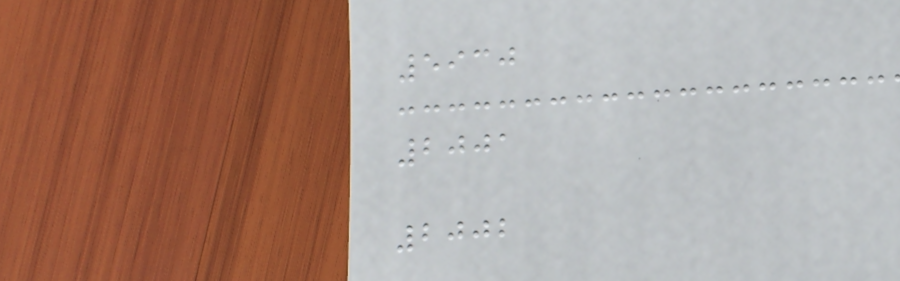5930
2001
2002
